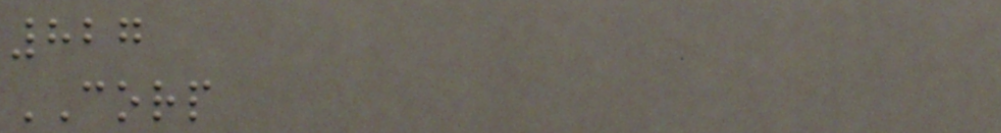827
CORP
